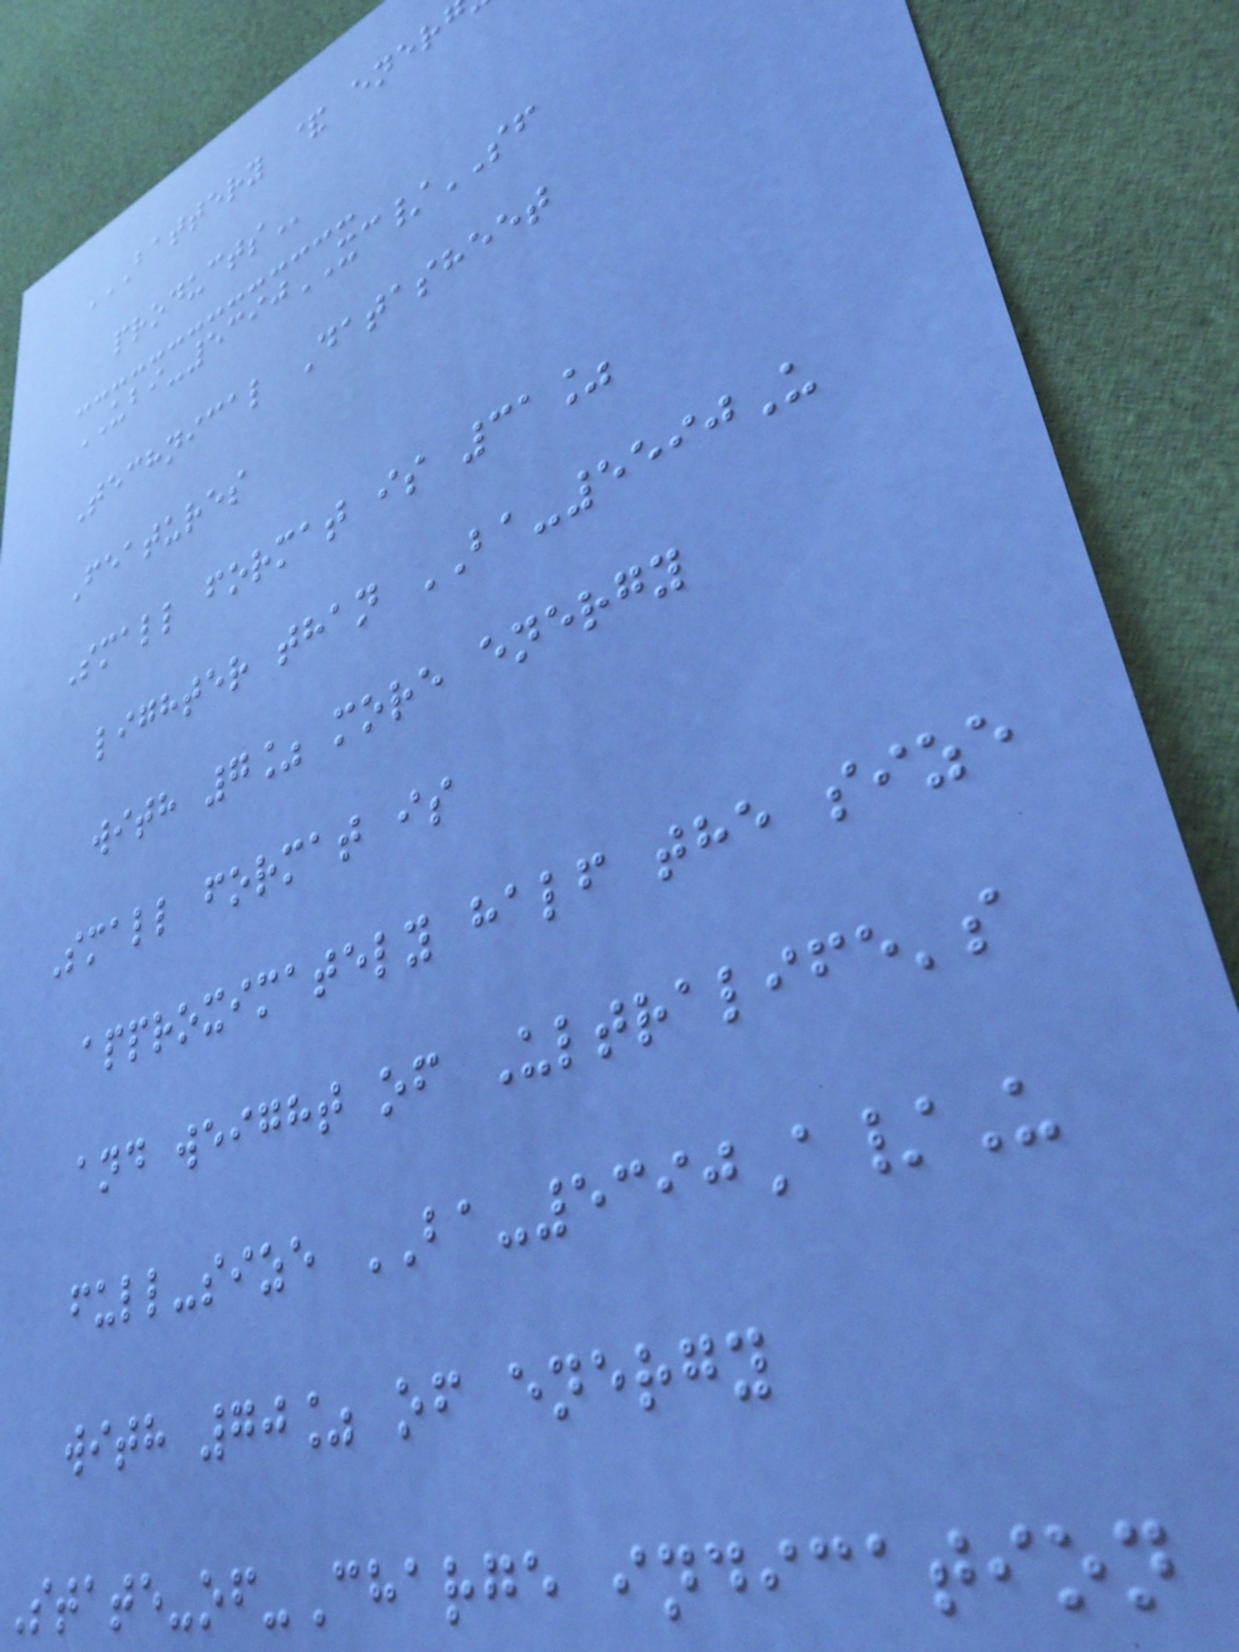UBI-5390XC/SF
Technical Datasheet
Features
Small format is 31%
lighter than BA-5590U
with 7% more energy
Small format is
approximately half the size
and weight of Ultralife's
full-size BA-5390A/U
with 70% of energy
State-of-Charge indication
